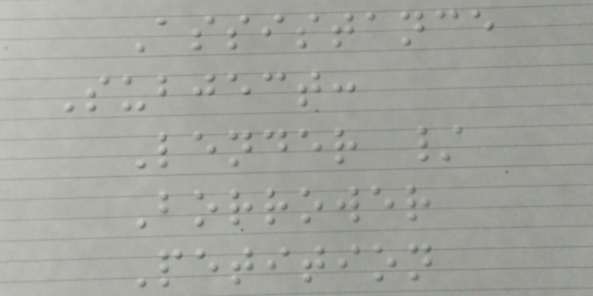Assistance
Subject:
Lender /
Borrower
Petition
